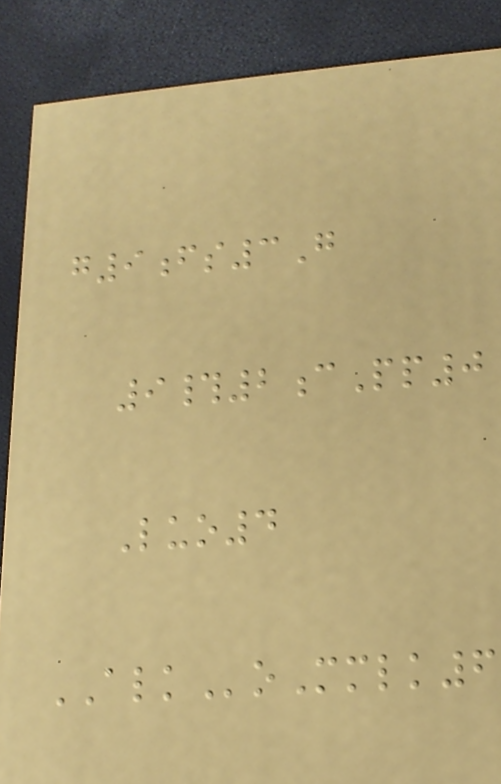g9fs3G
9#2cPp0
Luo4
ALKoMmlk6
